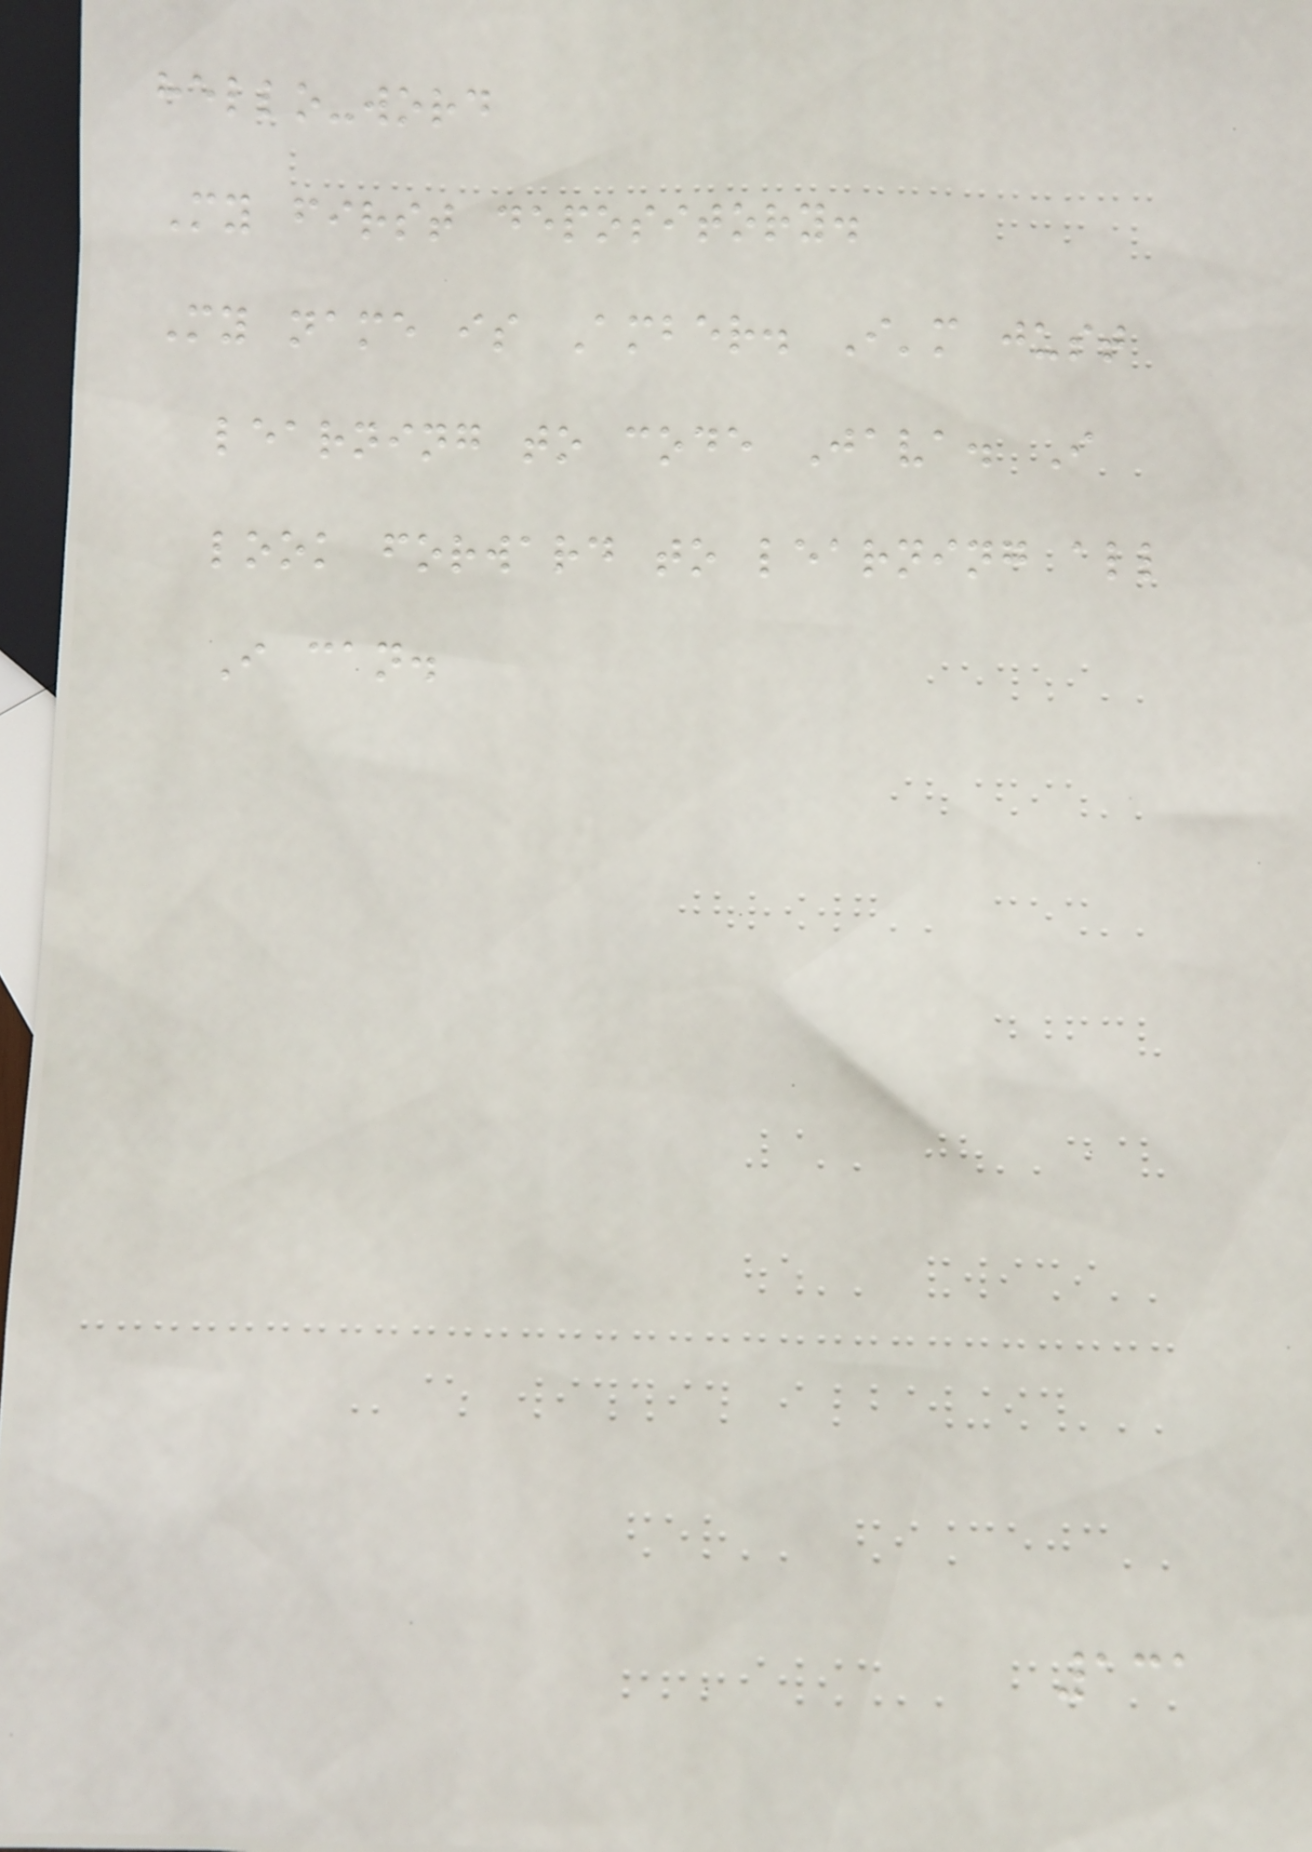hello-word
My first depository.
My name is Amber. I'm just
learning to code Java. I
look forward to learning all
I can.
131
